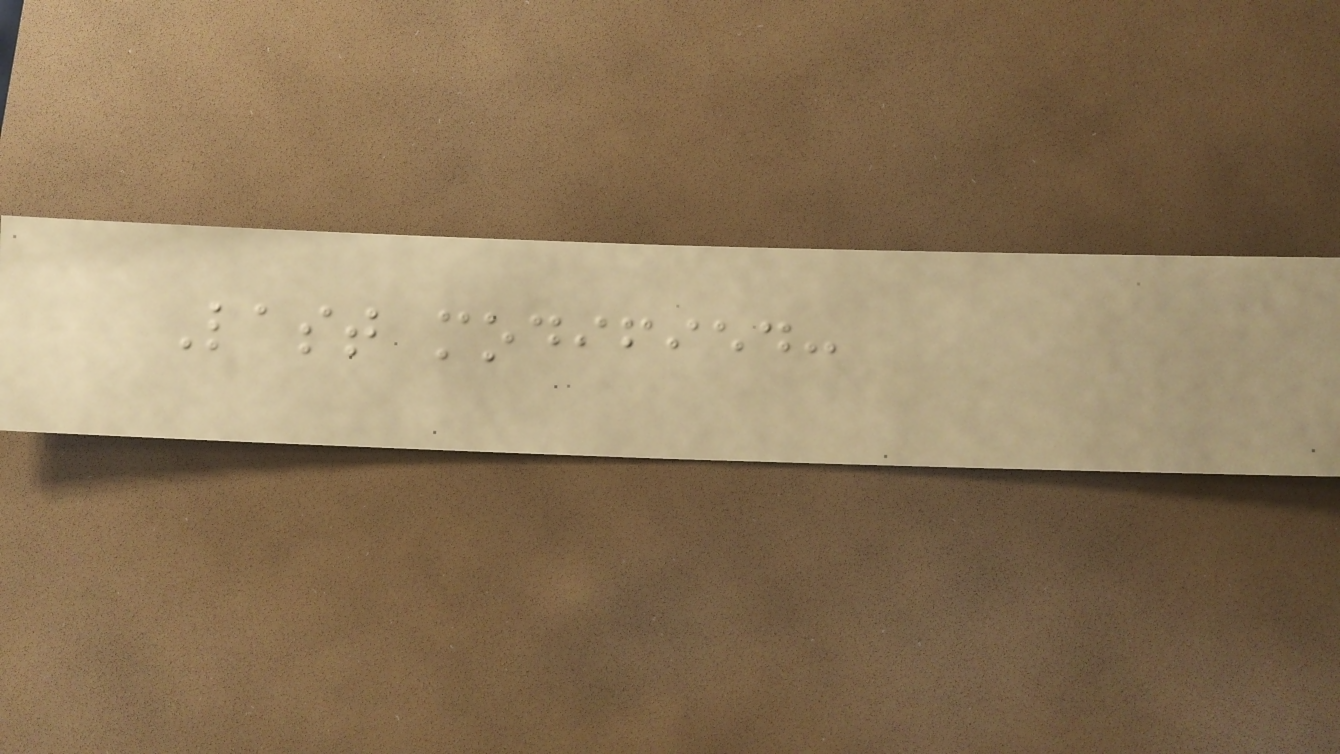Last modified:
